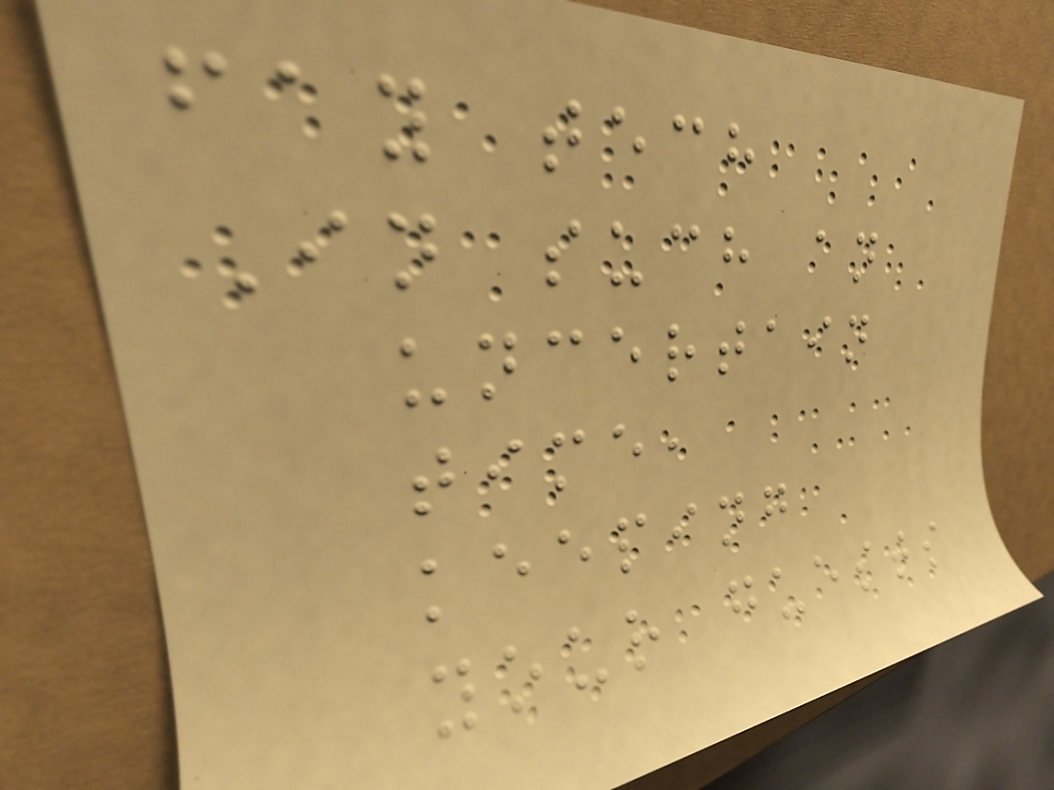fay tech
In such an
uncertain
time,
keeping
your guests
